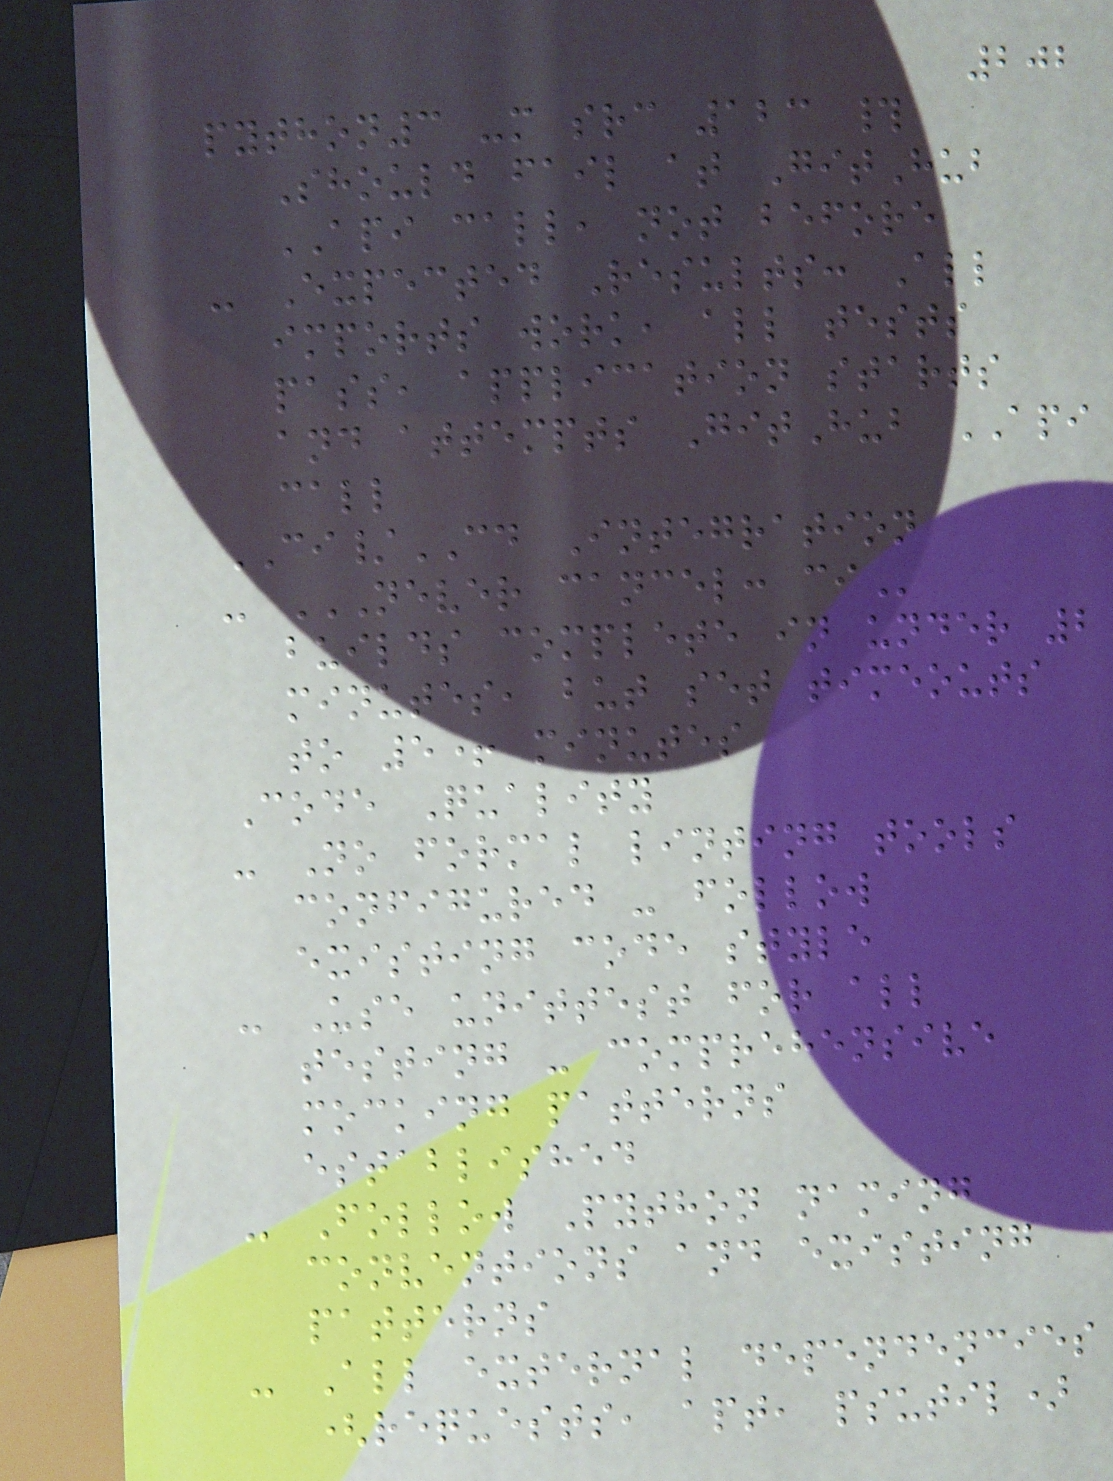202
python3 -m src 123 #
Should fail at GitHub
API call, not before
- Expected Results: All
imports work, all tests
pass, application starts
and attempts GitHub API
call
CI/CD Integration
- NEVER CANCEL: CI
builds complete in under 2
minutes, but set timeouts
to 5+ minutes
Code Quality
- No formal linting tools
configured - follow
existing code style
- Use unittest for all
testing - comprehensive
mocking patterns
established
- Follow Python naming
conventions and existing
patterns
- All external dependencies
(requests, apt, psutil)
